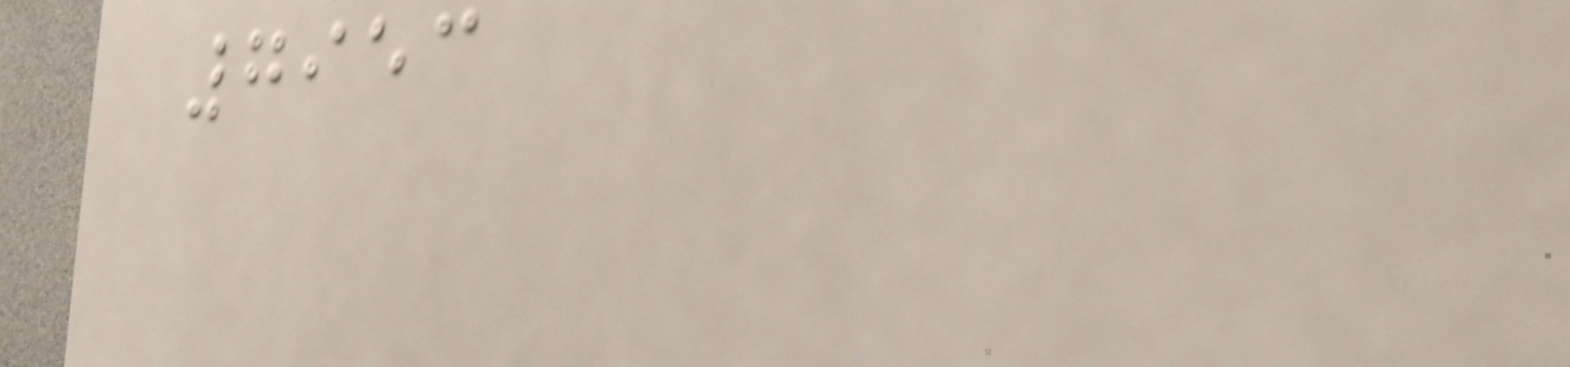7953
